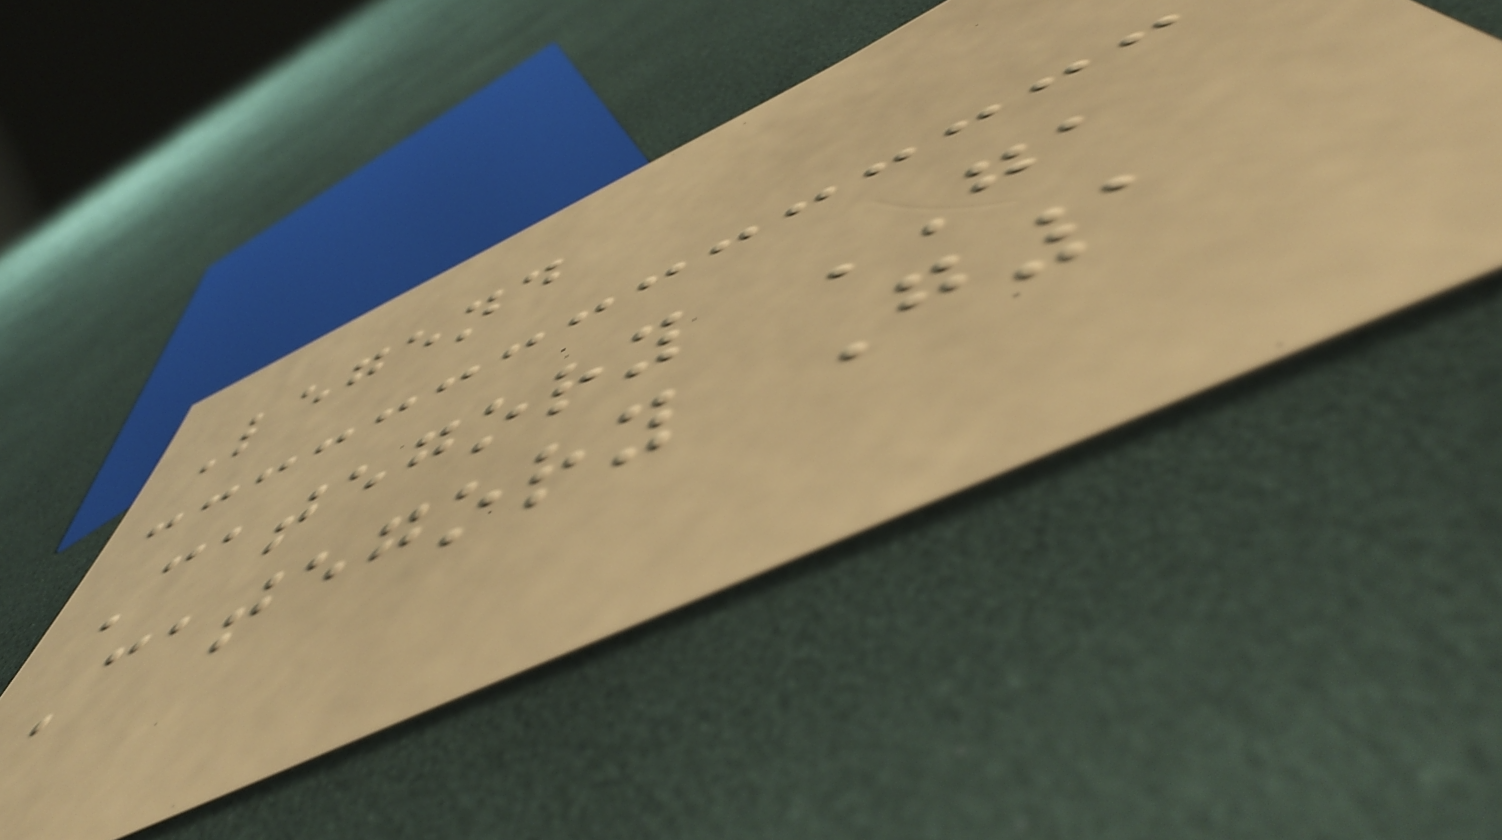Legend
Category GA
Category G1
